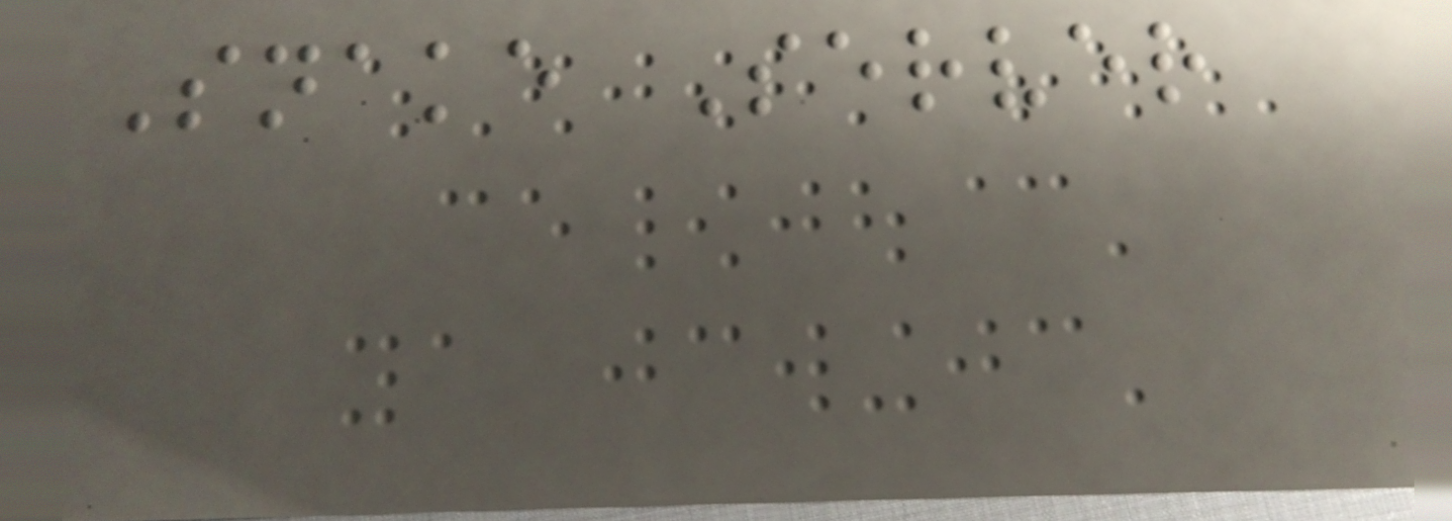Snake Server
